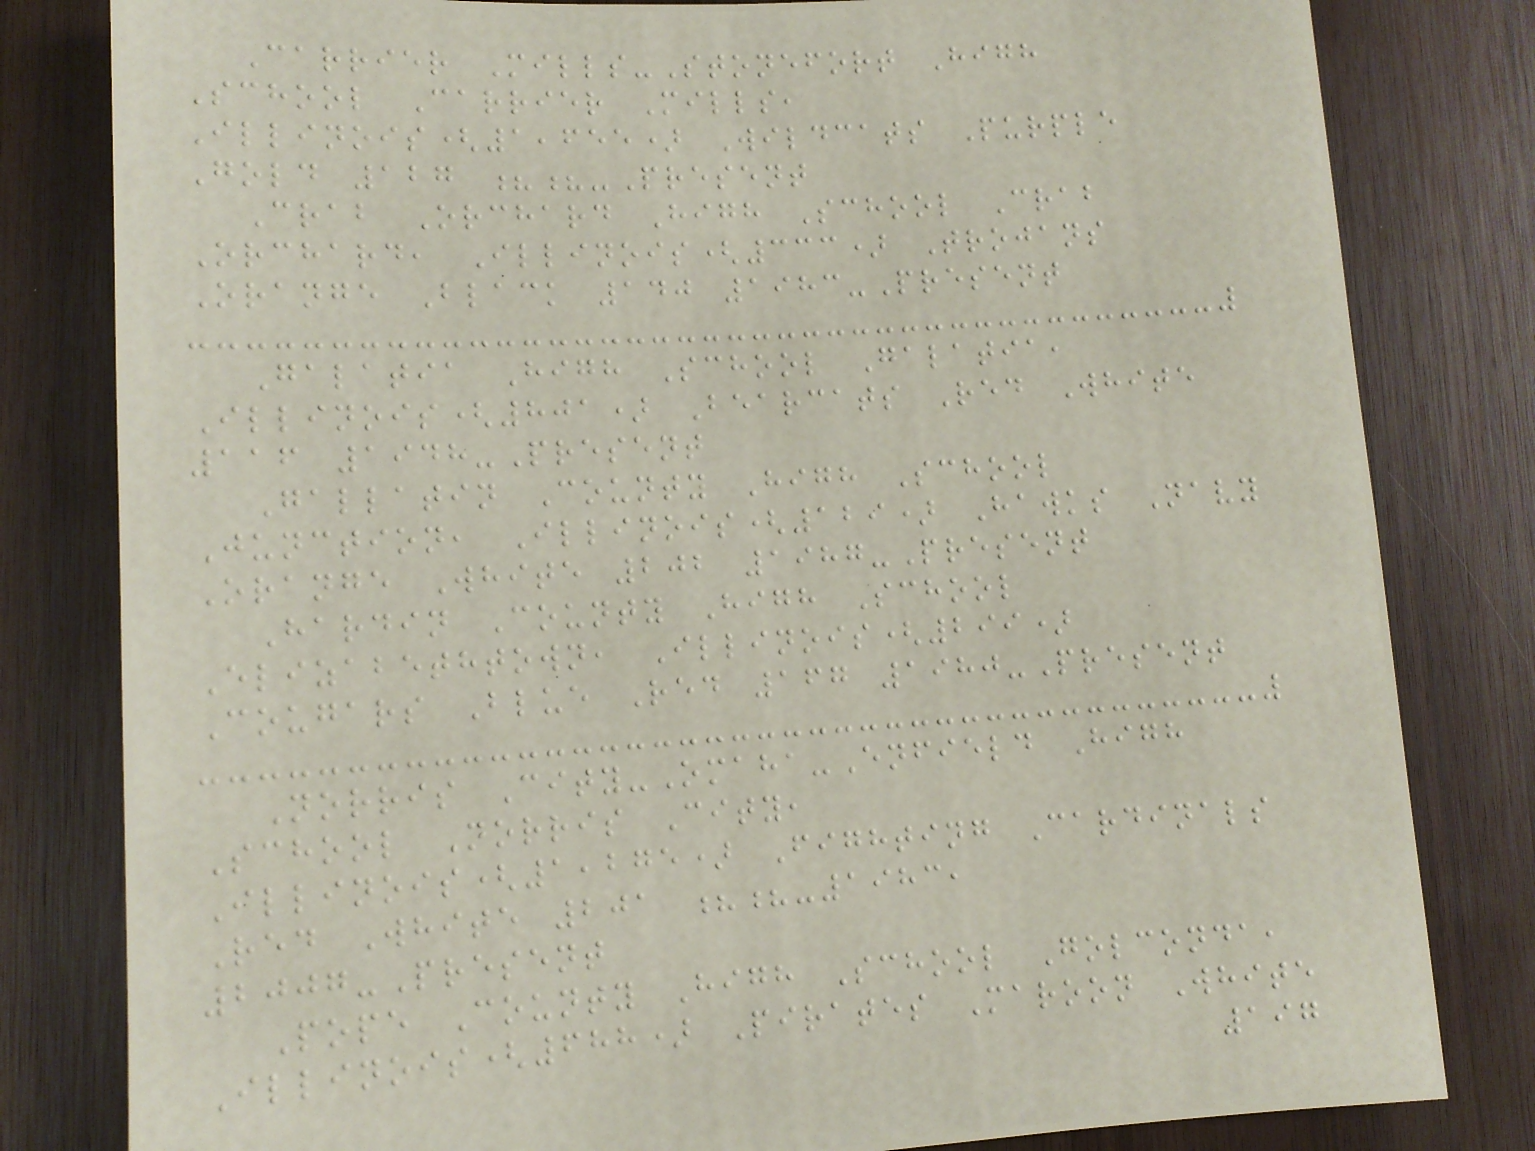Carrier Mills-Stonefort High
School Carrier Mills,
Illinois(1,655) Wildcats Purple
Gold 127 ??-Present
Crab Orchard High School Crab
Orchard, Illinois(333) Trojans
Orange Black 140 1983-Present
Galatia High School Galatia,
Illinois(801) Bearcats Red White
116 1948-Present
Gallatin County High School
Junction, Illinois(129) Hawks Navy
Orange White 202 1987-Present
Hardin County High School
Elizabethtown, Illinois(299)
Cougars Blue Red 167 1980-Present
Norris City-Omaha-Enfield High
School Norris City,
Illinois(1,275) Fighting Cardinals
Red White 201 ??-1983,
2007-Present
Pope County High School Golconda,
Illinois(688) Pirates Maroon White
197
